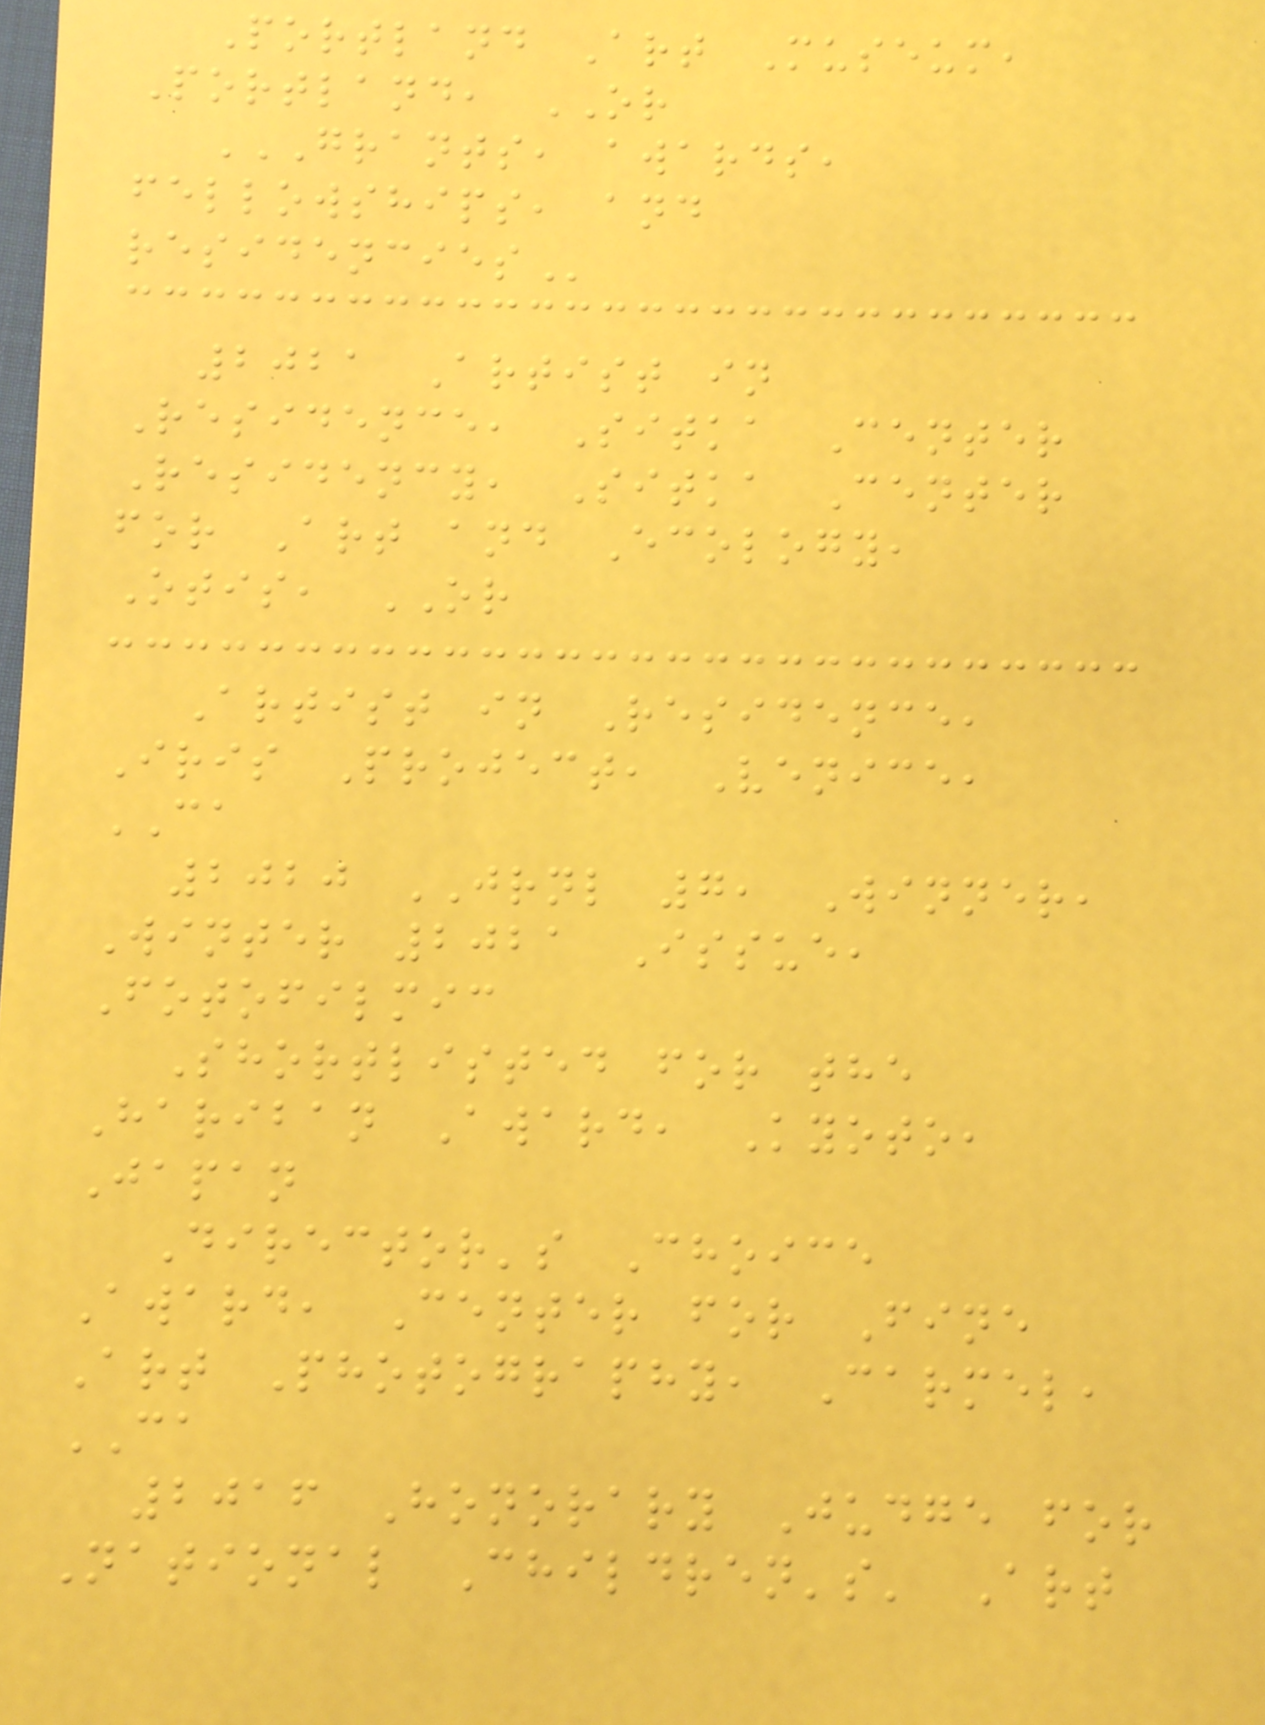Portland Art Museum,
Portland, OR
GRANTS, AWARDS,
FELLOWSHIPS, AND
RESIDENCIES
2021 Artist in
Residence, Sitka Center
Residency, Sitka Center
for Art and Ecology,
Otis, OR
Artist in Residence,
Iris Project, Venice,
CA
2020 JRNL 7, Winner,
Winter 2021 Issue,
Fotofilmic
Shortlisted for the
Hariban Award, Kyoto,
Japan
Director's Choice
Award, Center for Fine
Art Photography, Carmel,
CA
2016 Honorary Judge for
National Children's' Art
